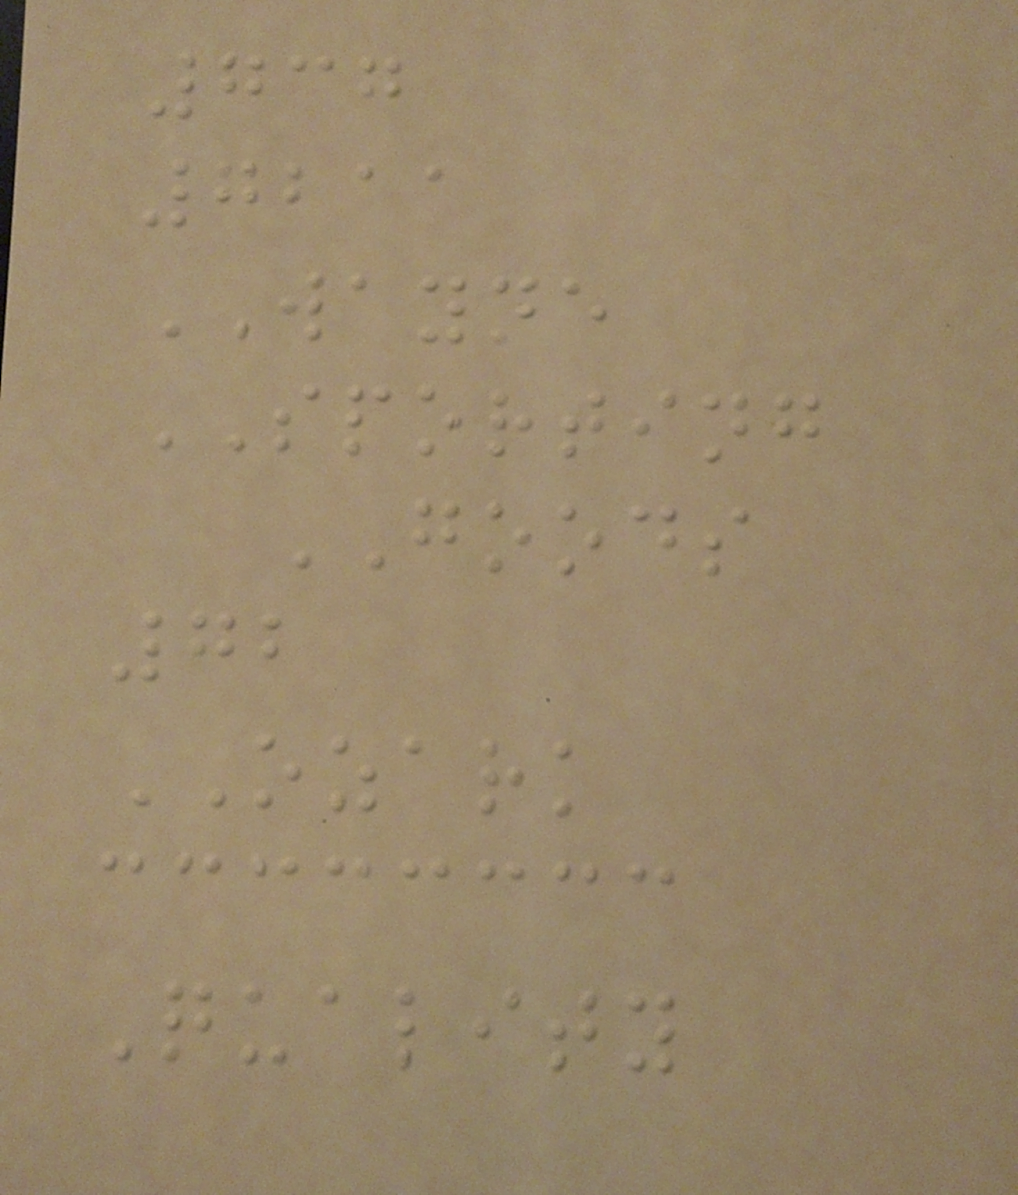737
7211
WAYNE
SPORTING
GOODS
72
OZARK
Quality
